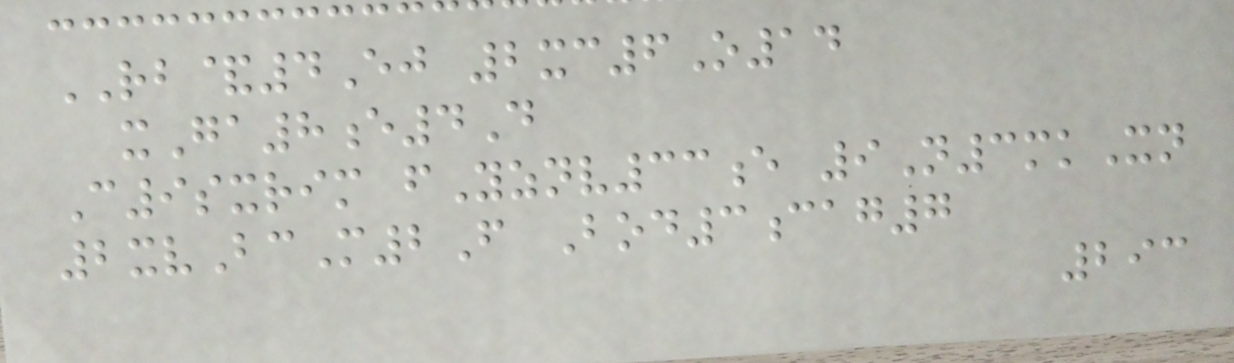RB&4Ej 2xc6O14
xGa8e4D
C9sxrim fYznv33e 9N3mkXn
2xvBcM2F Bod3cag7
293
